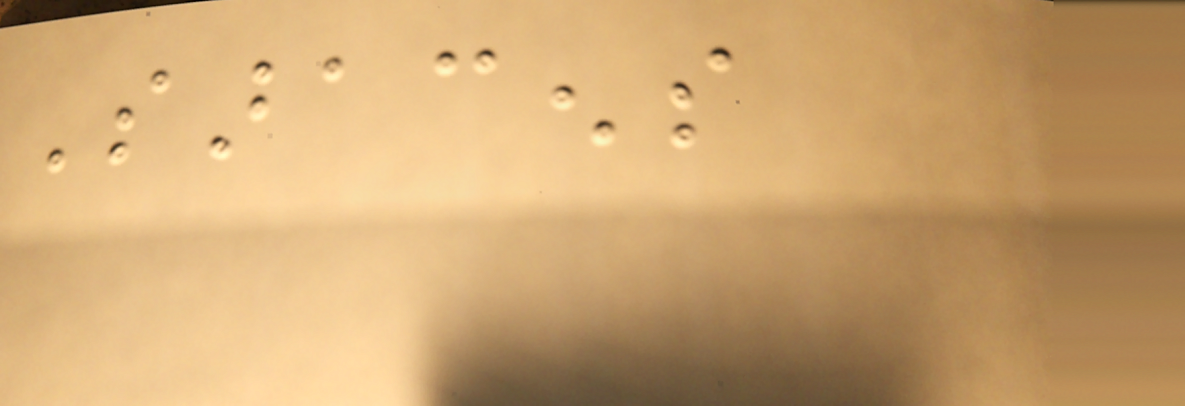Saracens
